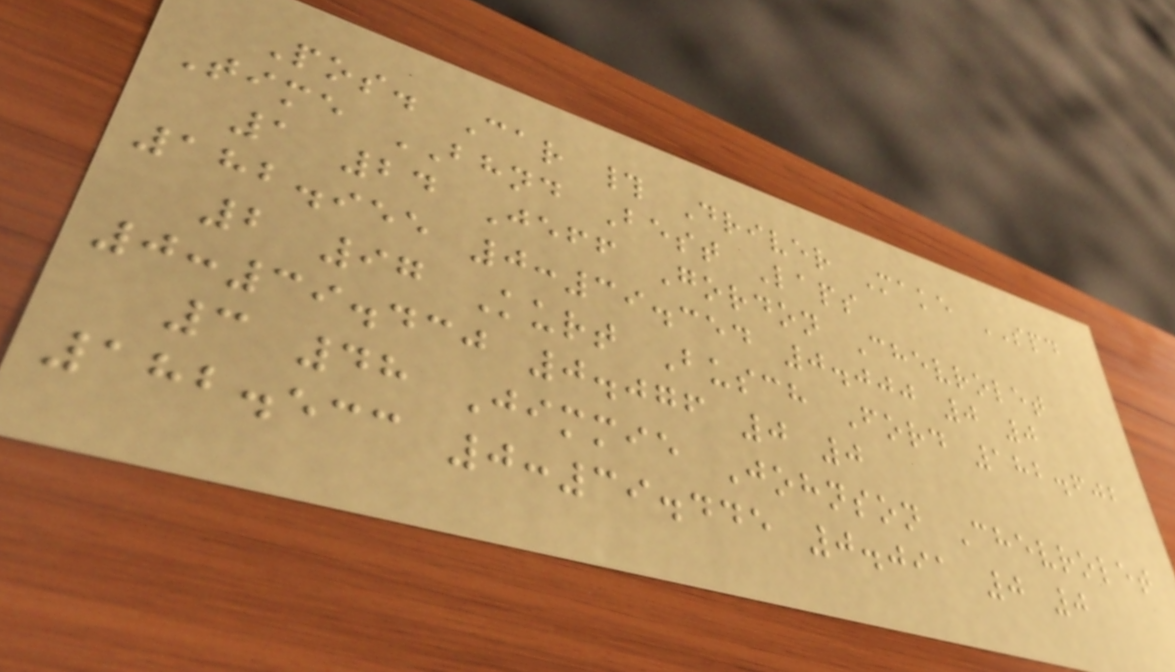Pos. Car # Driver Make SPD
Time BHND Best Laps
1 24 Jeff Gordon Chevrolet
182.955 0:39.354 0.000 0 0
2 97 Kurt Busch Ford 182.602
0:39.430 0.076 0 0
3 48 Jimmie Johnson Chevrolet
182.533 0:39.445 0.091 0 0
